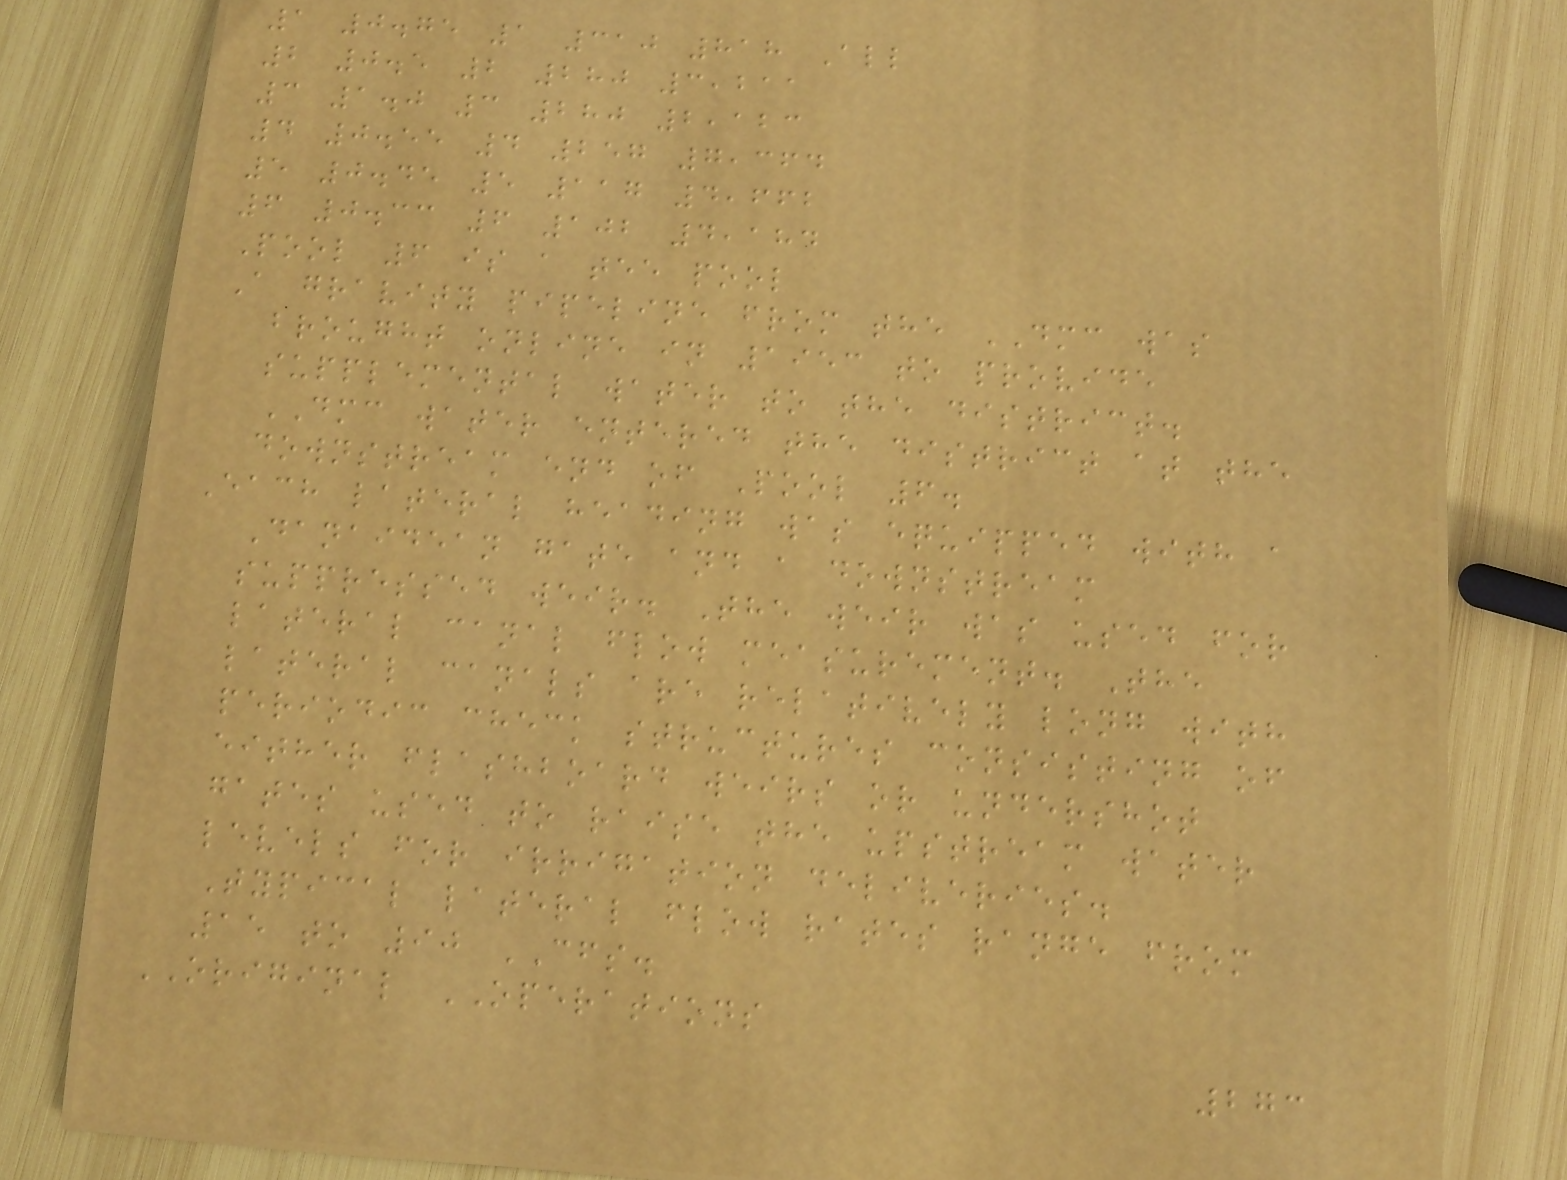1 0.75 1 310 818 All
2 0.5 2 280 3,211
3 1.0 3 280 2,123
4 0.55 4 257 7,364
5 0.45 5 117 4,662
6 0.33 6 102 4,184
Pool 6 is a tee pool
A gravity pipeline from the DMC was
brought online in 1953 to provide
supplemental water to the district.
DMC water entered the district at the
downstream end of Pool 6.
Each lateral heading was equipped with a
Danaidean gate and a downstream
suppressed weir. The weir was used for
lateral canal flow measurement. The
lateral canals are relatively long with
periodic check structures consisting of
either flashboard weirs or undershot
gates used to raise the upstream water
levels for irrigation deliveries.
Typical lateral flow rates range from
15 to 90 CFS.
ORIGINAL OPERATIONS
273
